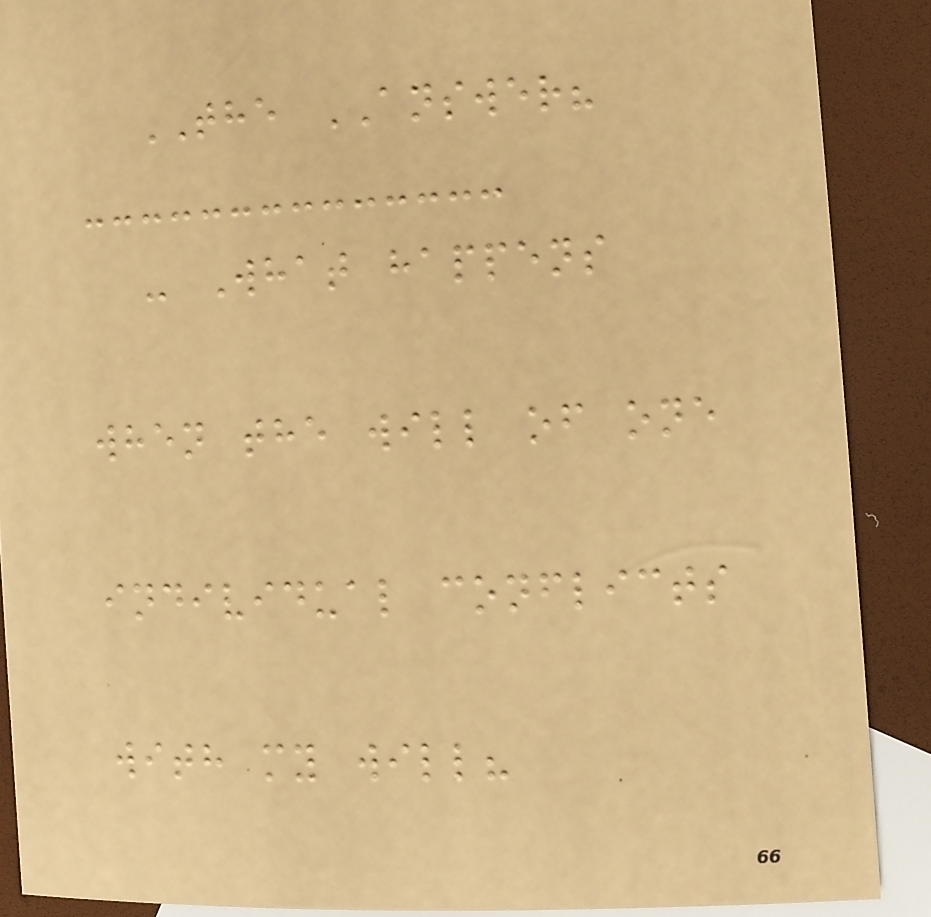THE ANSWER?
- What happens
when the will of one
individual conflicts
with my will?
